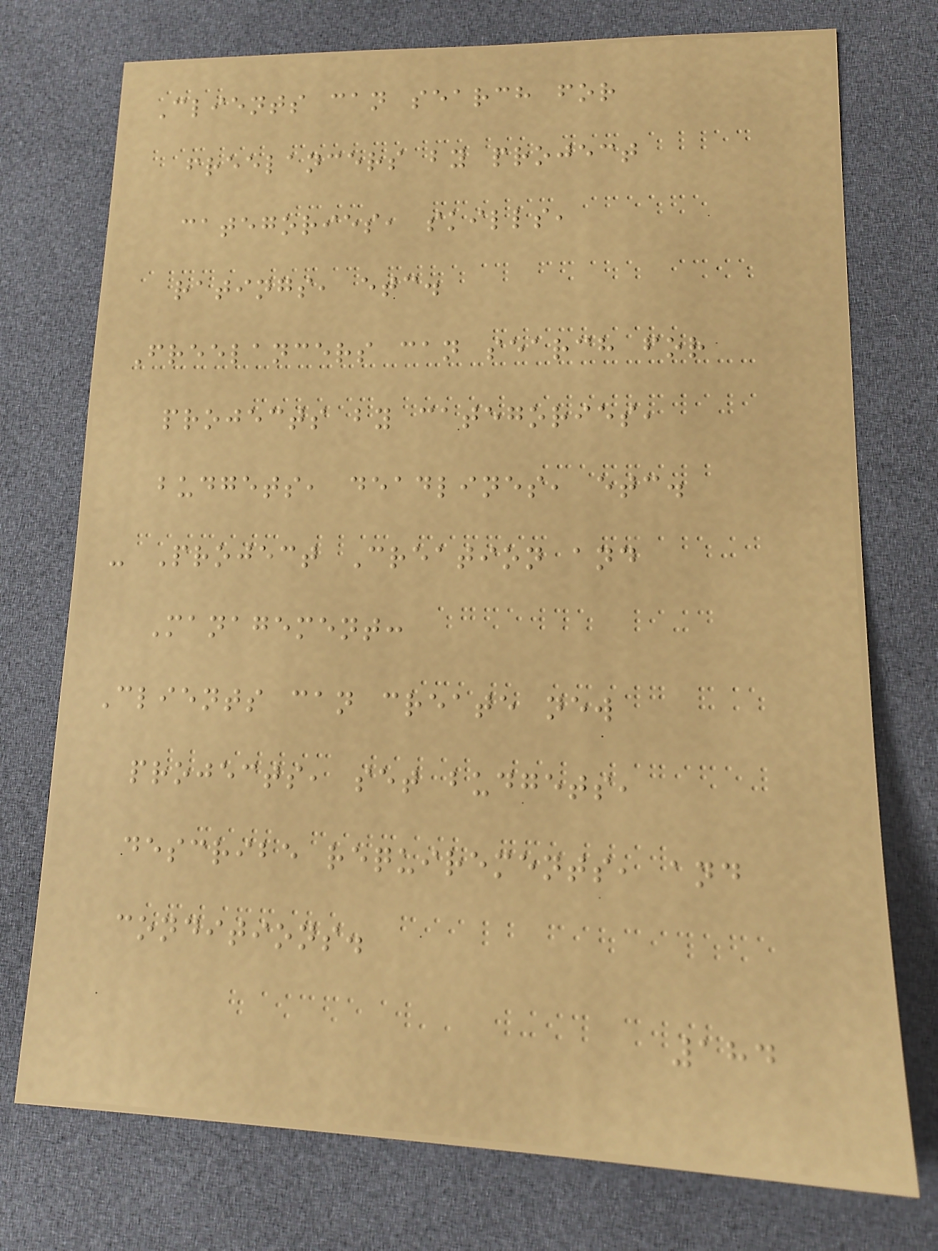Clients can search for
freelancers by project
categories, skills,
ratings, etc.
Freelancers can search for
projects by categories,
budgets, deadlines, etc.
- Project Creation and
Management:
Clients can create new
projects, set budgets,
describe requirements, and
conditions.
184
